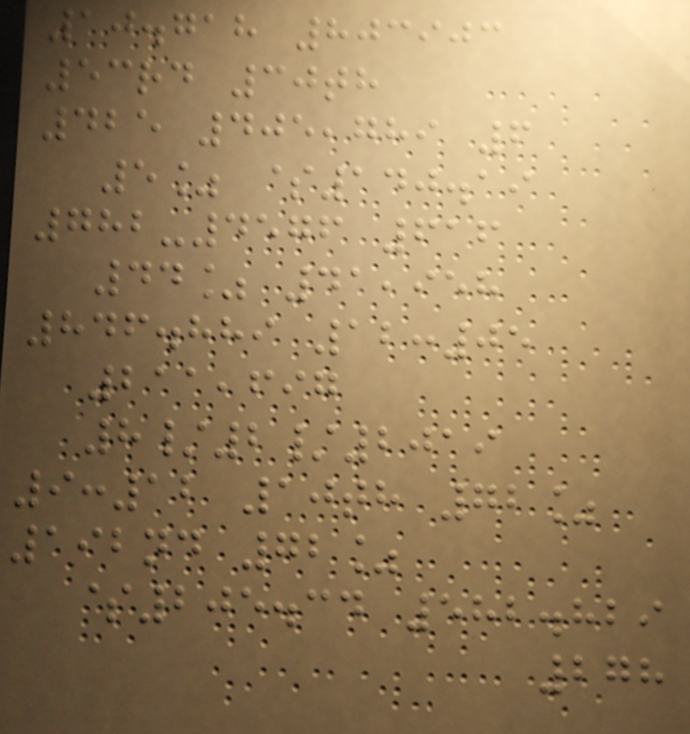10.718 803903
53rd 30th
425 405,789 6
5% $140.19
782-4576 616
44% 41,958
846.889 12:05
211,697
8/2/2019
9:12 10th 72%
192nd 72%
$205.34 582.829
278
